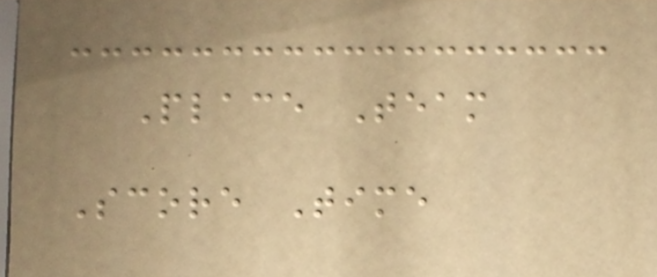Place Team
Score Time
